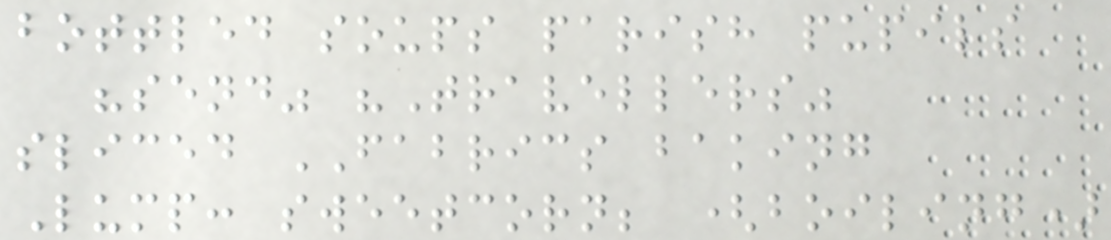bottled soups parish pupils
"send" "Travellers"
sliced FABRICS baking
Lump: sweetcorn; (boiling)
